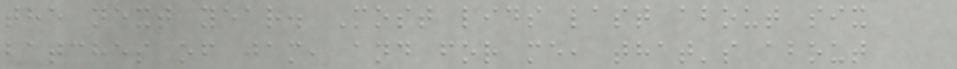the next year. Most lids last about six
batches of jam, and for me, that's about
